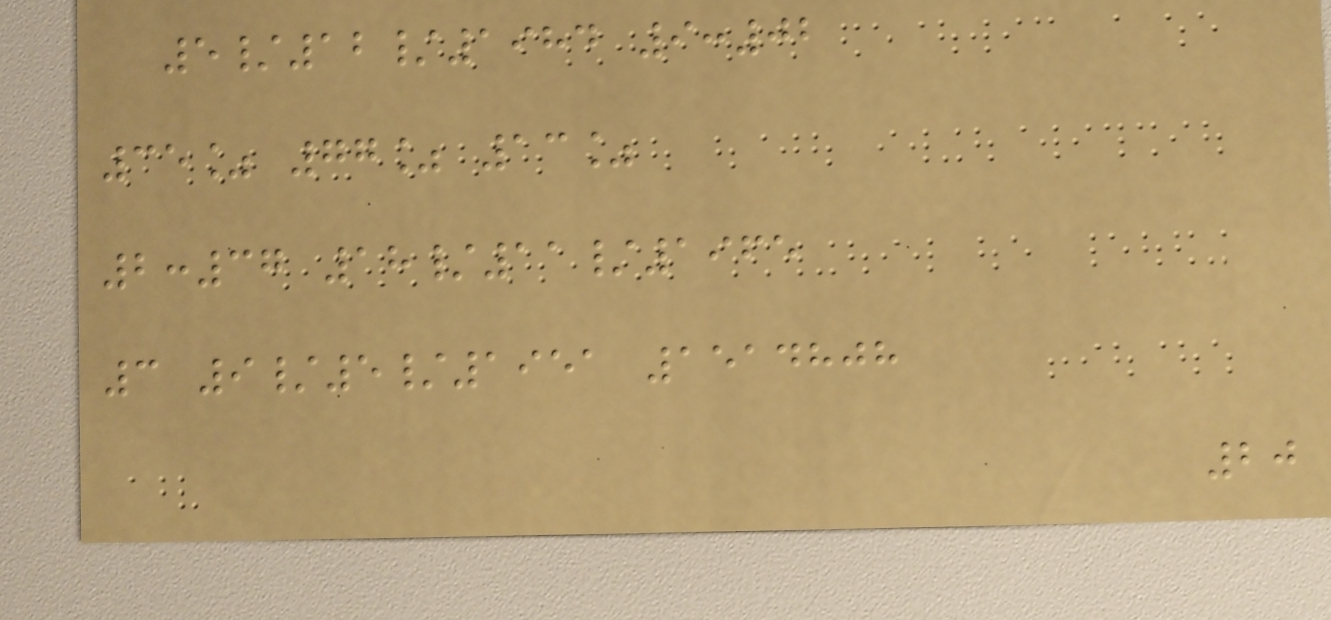5/12/1984 9:02
35% 77% 13%
2:37 18/11/1965
3 9/5/1951 1514808
20
